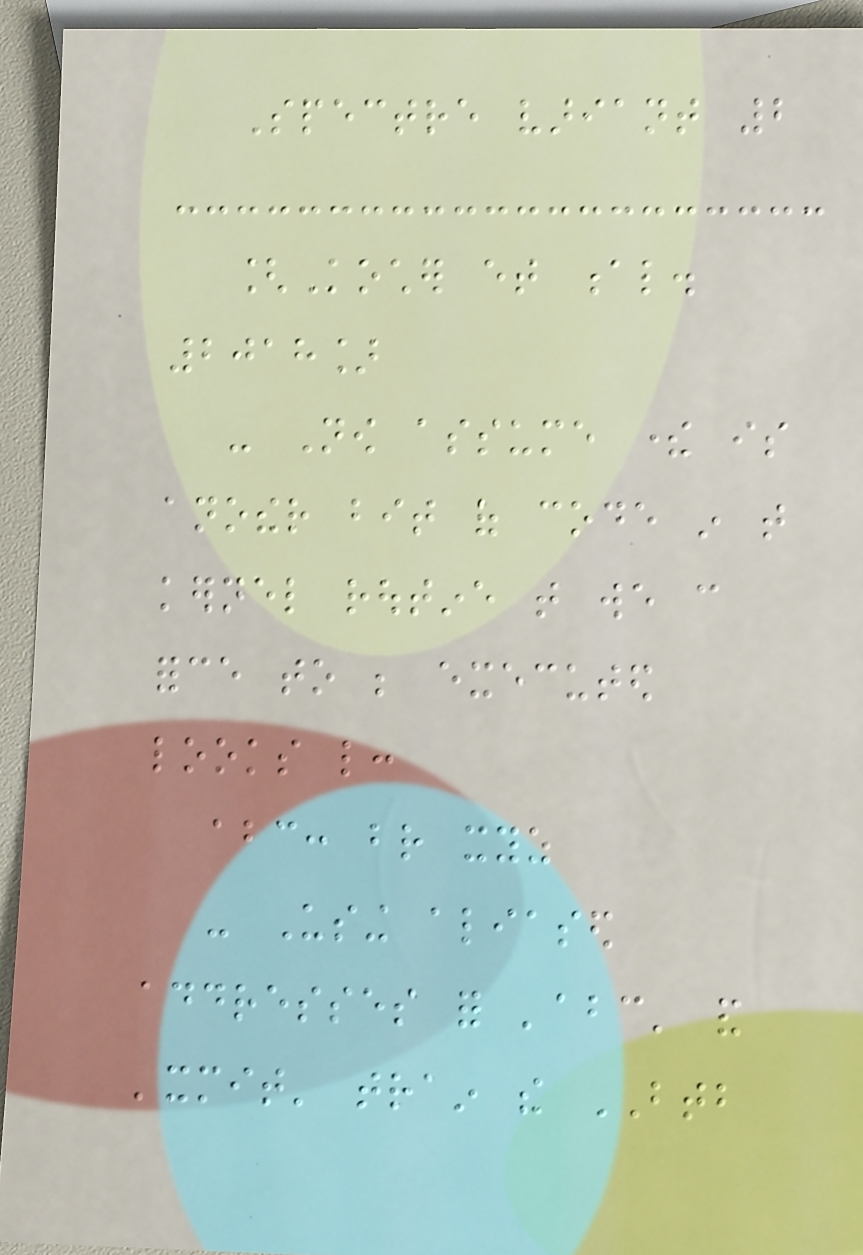Spectre variant 2
[Kocher et al.
2018]
- Now assume there is
another bit of code in that
kernel routine that we can
force to be executed
looks like:
abc: br xyz
- Using aliased
addresses for 'abc' and
'xmit' train the BTB
